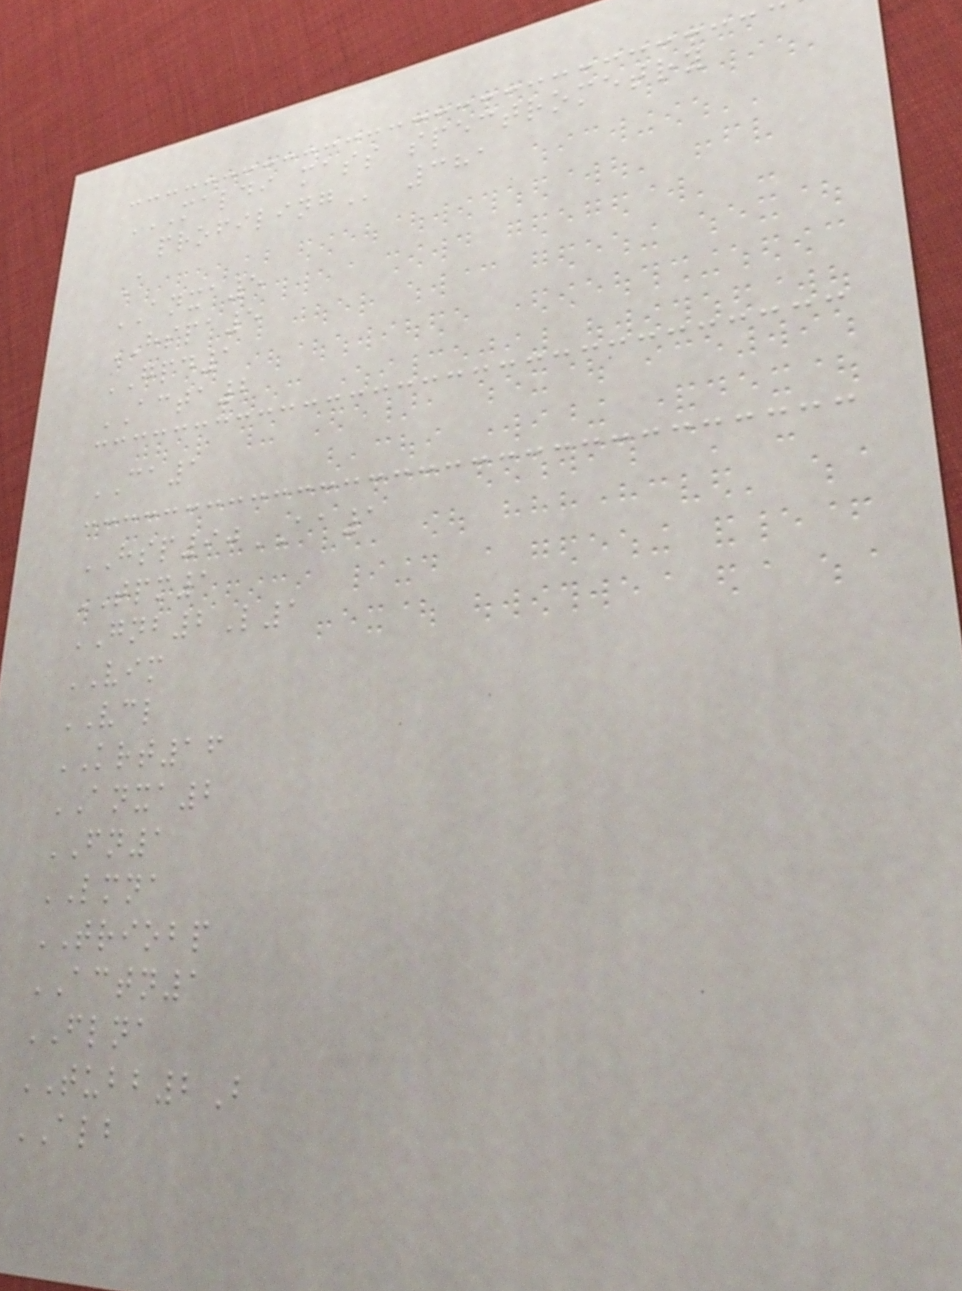MALDI MASS SPECTROMETRY
PROFILING 381
A
ANXA5
HSPA5
GPD1
ACTA2
CA1
HSP90AA1
TPM1
GNB2L1
VIM
VCL
KRT16
ANXA2
FN1
LMNA
TRIOBP
ACTN1
FLNA
TUBB2B
ALB
